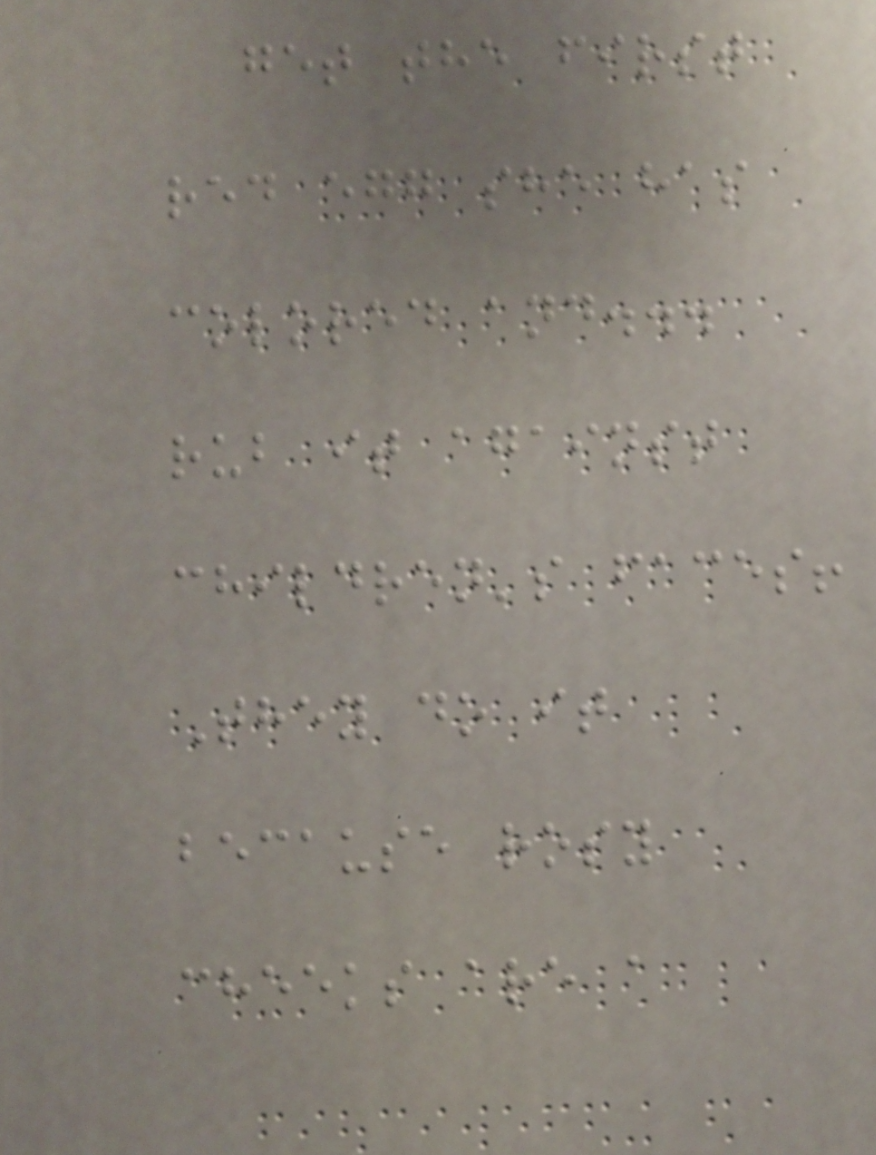get the first
red egg she has
colored and...
rub it against
children's faces!
They do it
because rosy
cheeks are a
